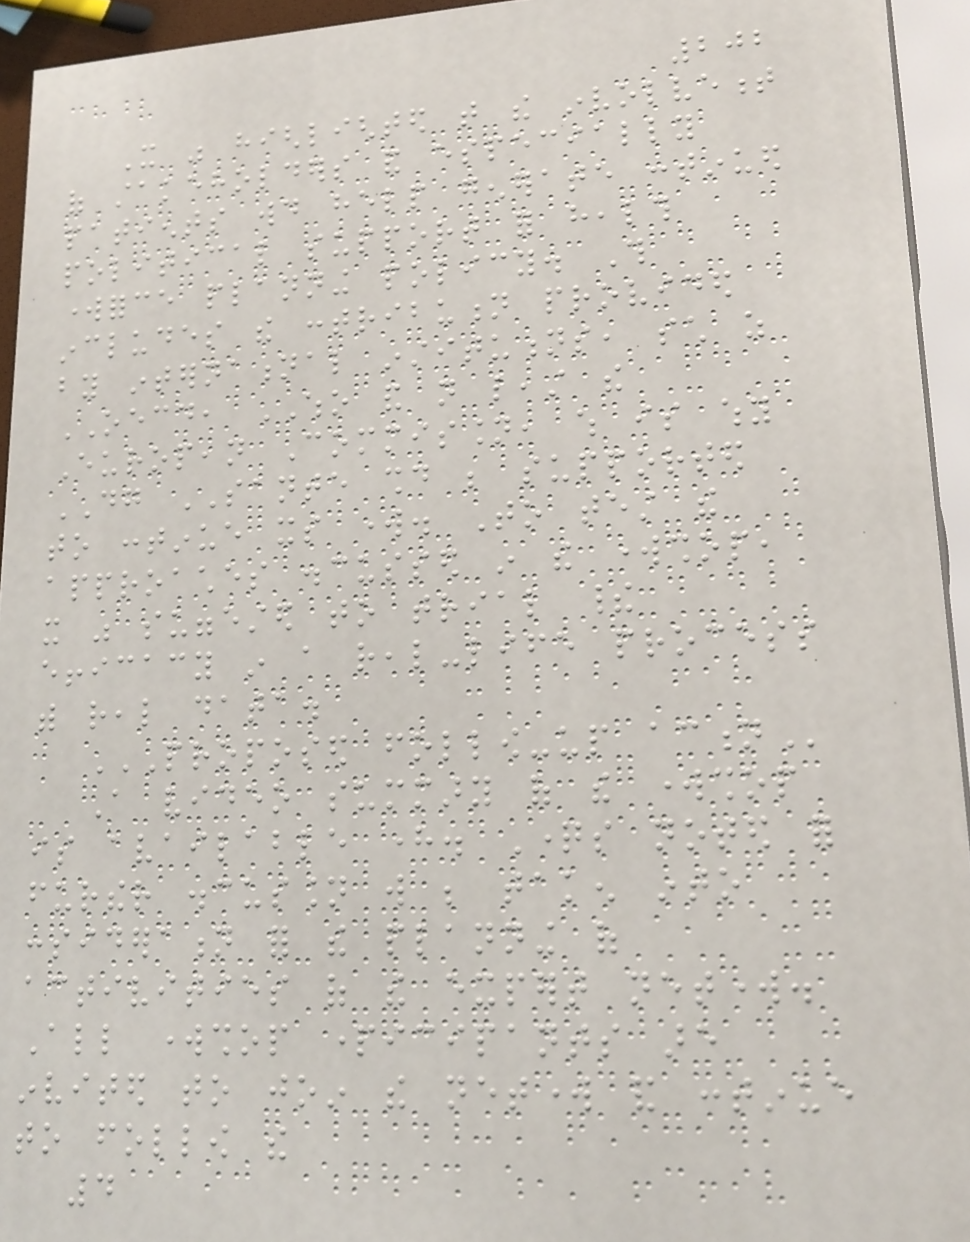202
It was highlighted that the involvement
of stakeholders and especially
patients would help generate continued
political support for health
workforce planning policy. This
includes the contribution provided
by international institutions, such as
OECD, WHO and not least the
European Commission, which is why
DG SANTE should be supported
to continue its work. To test the
approaches discussed in the workshop,
it was suggested to trial their
efficacy in a real-life process
with real data.
PROPOSED FOLLOW-UP ACTION
A video summary of the workshop
is available here. Questions noted for
further discussion will be taken into
consideration for the planning of
activities of the expert network.
All workshop participants are
invited to join the network and continue
to follow the
4
